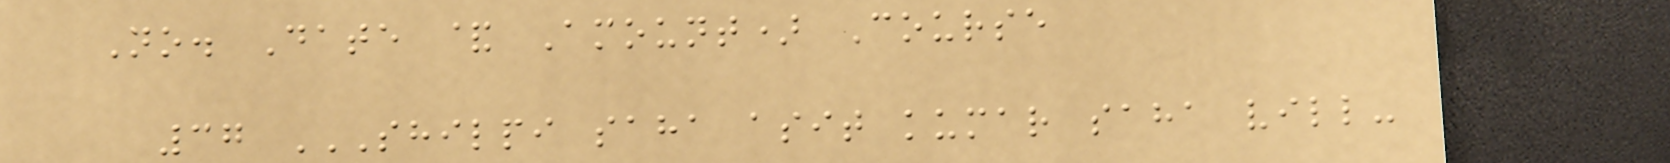No. Date & Amount) Course
37 SHILPI SAHA ASIT KUMAR SAHA VILL-
